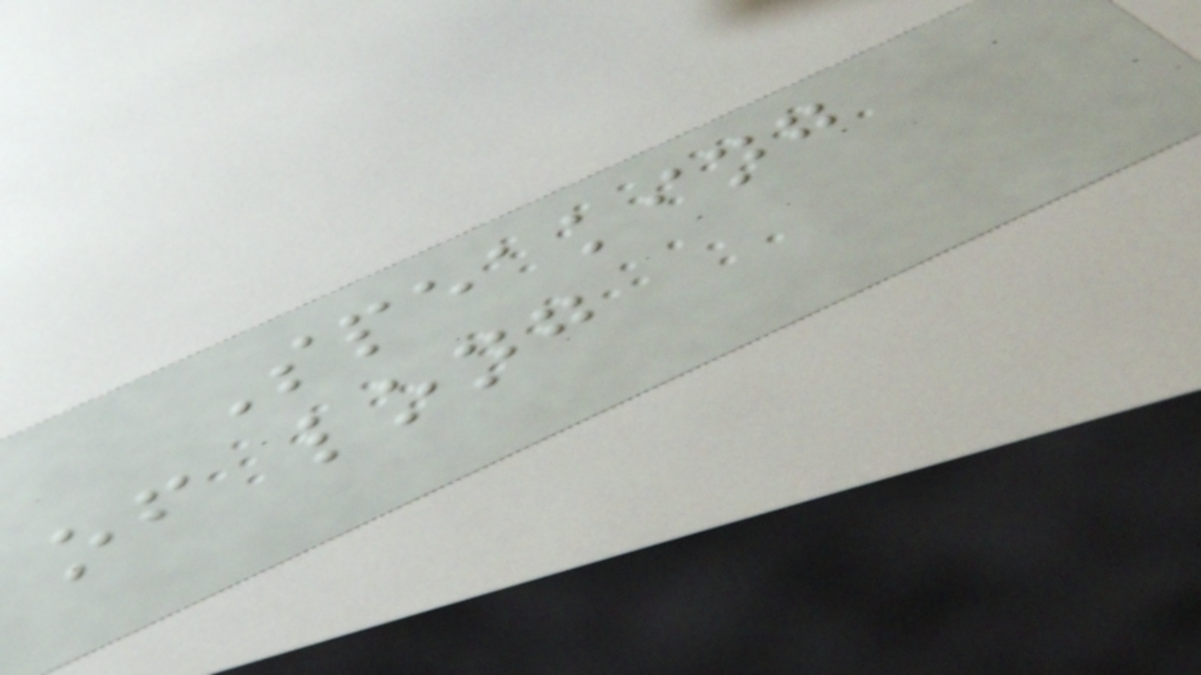Speaking
of long
